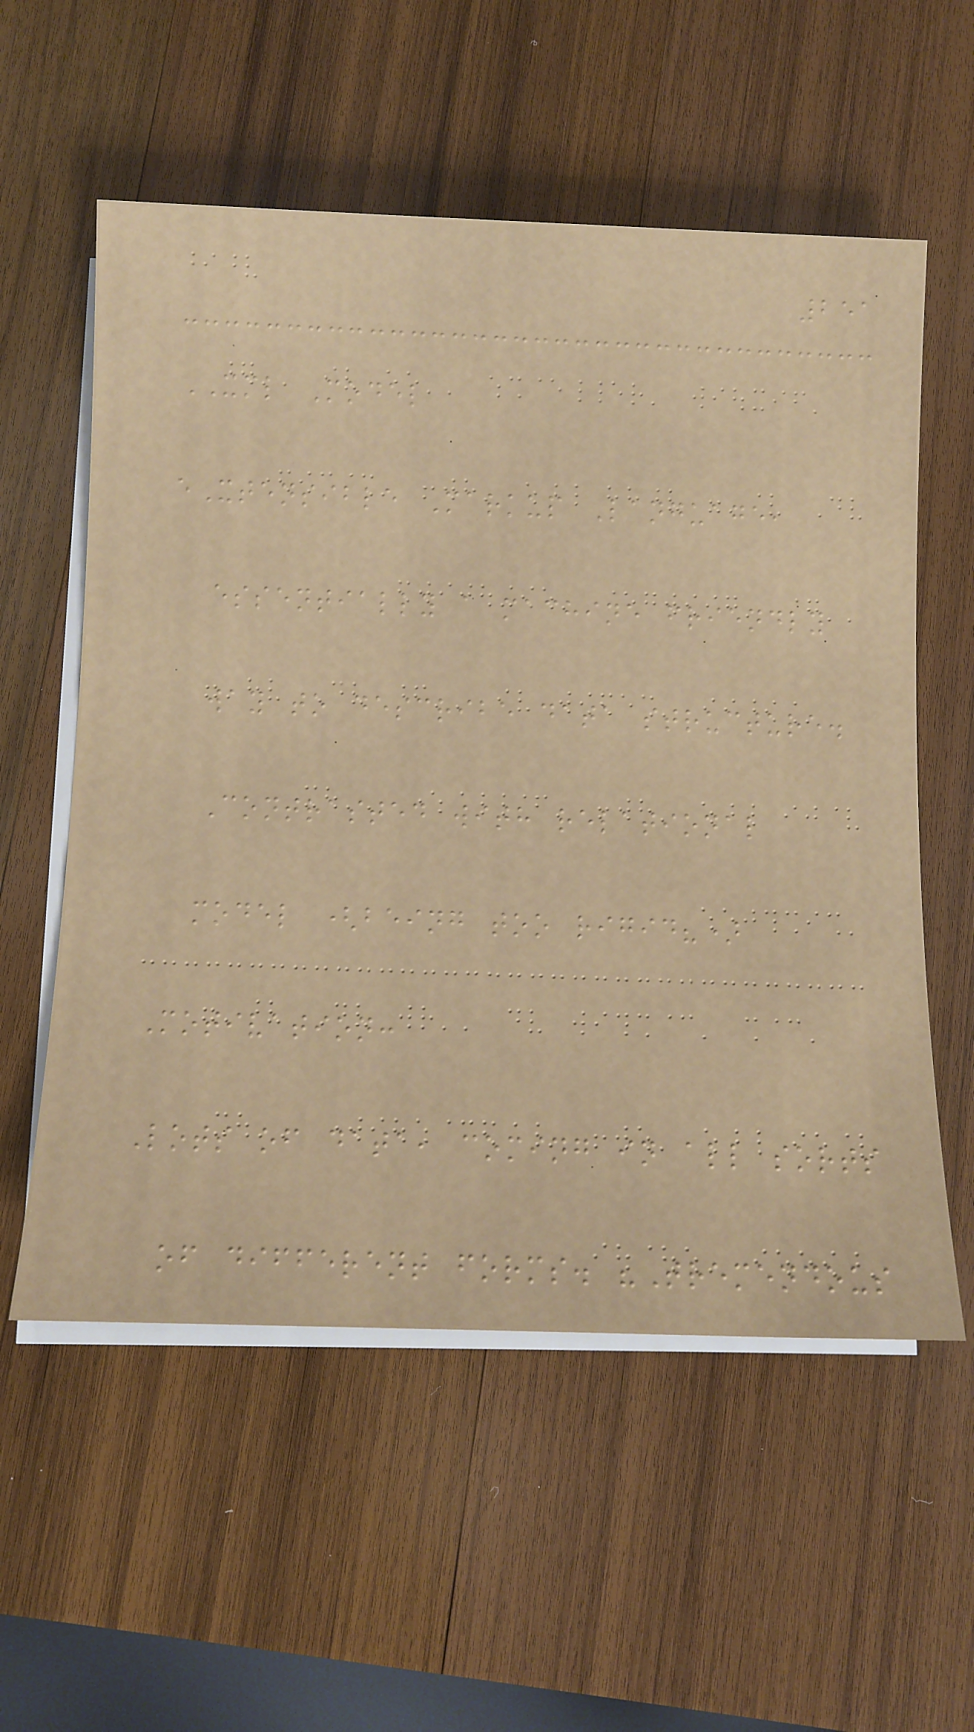251
XML Model
eXtensible Markup Language,
essentially a machine friendly
way to describe data structure.
Contrasted with relational
model (being too rigid?)
Motivation:
Lots of data, coming in all sorts
of different forms. "Tremendous
